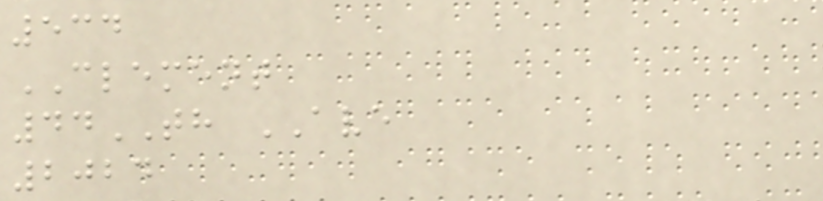534
CLEMENT
44TH AVE
2024
